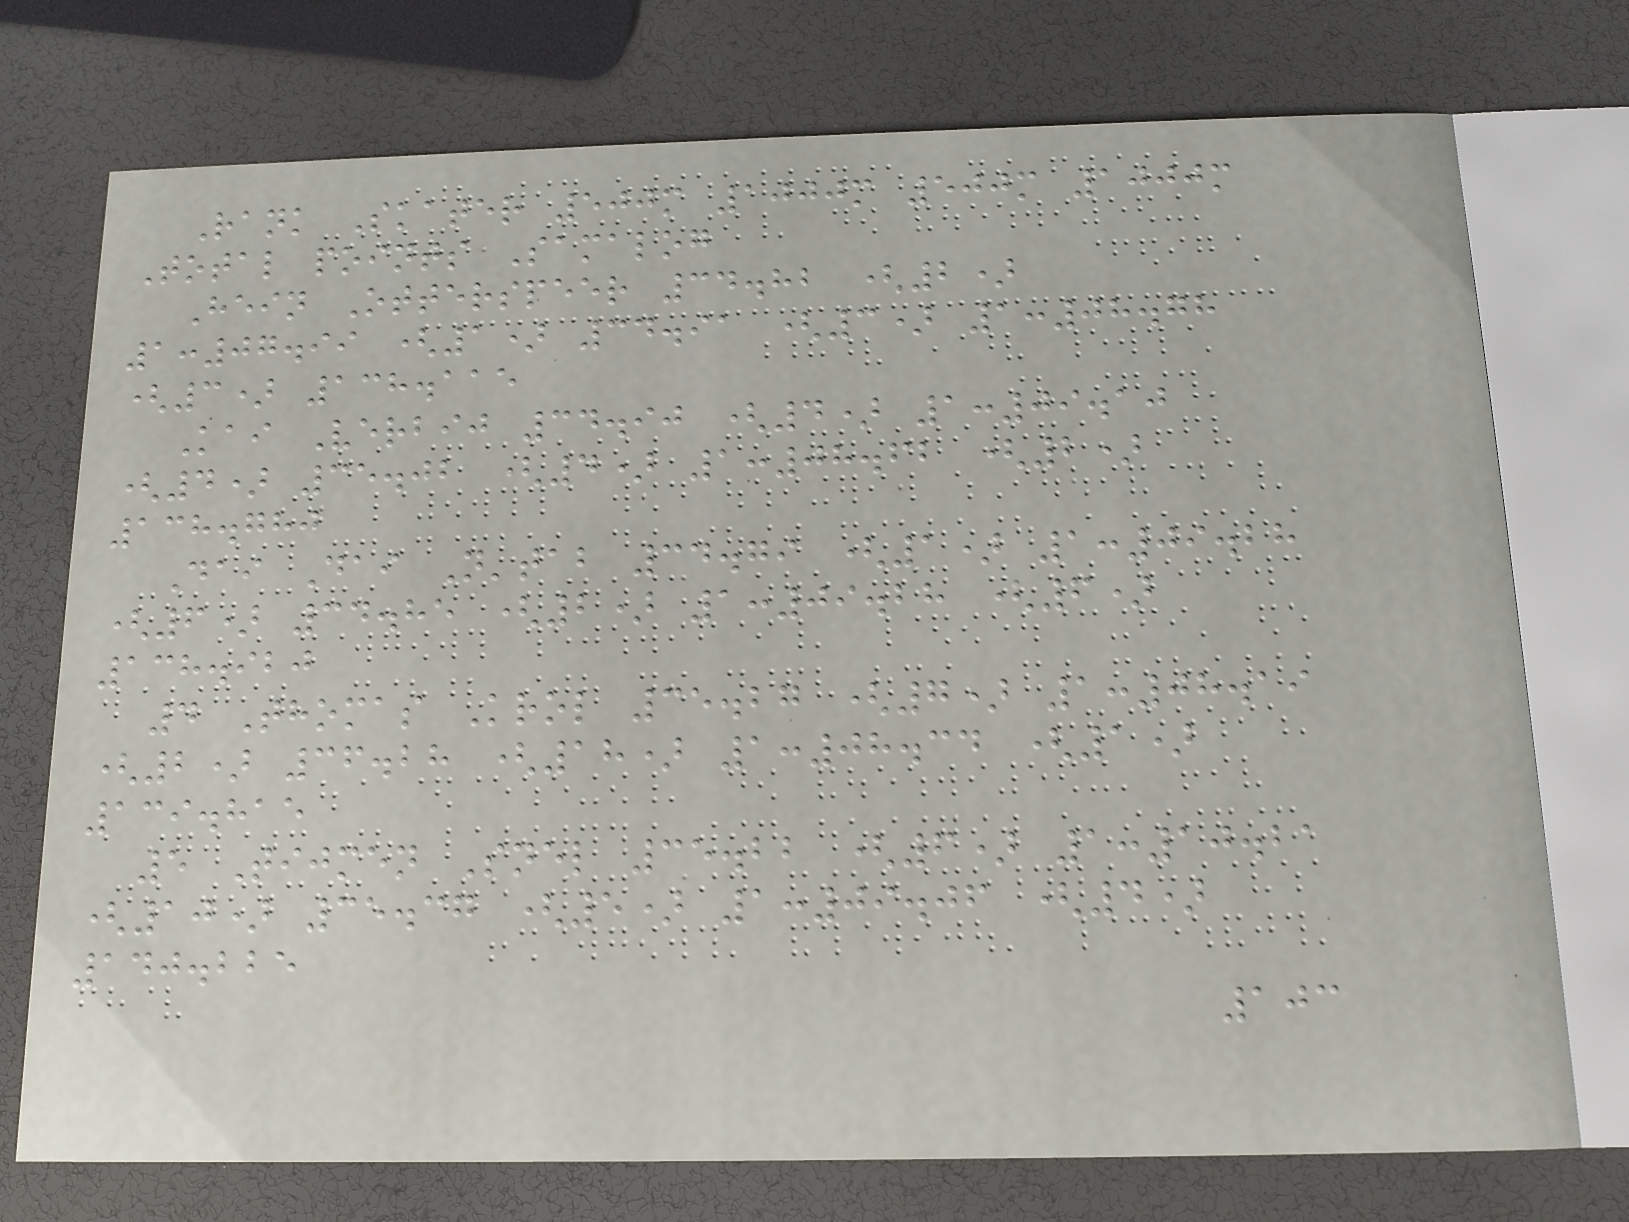Rank Skater 500m 1000m 500m 1000m
Total points Samalog
Hein Otterspeer 34.82 (2)
1:07.99 (1) 34.91 (3) 1:08.78
(3) 138.115
Kai Verbij 34.90 (4) 1:09.10
(4) 35.02 (4) 1:08.62 (2)
138.780
Dai Dai N'tab 34.79 (1) 1:09.28
(6) 34.85 (2) 1:09.28 (6)
138.920
4 Thomas Krol 35.27 (7) 1:08.19
(2) 36.28 (18) 1:08.34 (1)
139.815
5 Tijmen Snel 35.22 (6) 1:10.21
(10) 35.37 (5) 1:09.06 (4)
140.225
103
